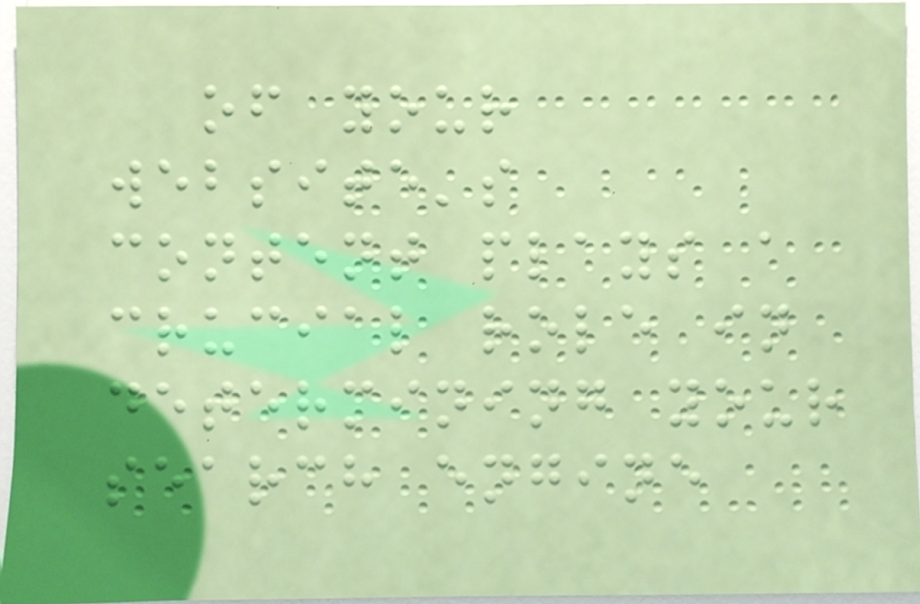of your
website's
content plays a
crucial role in
determining your
search engine
